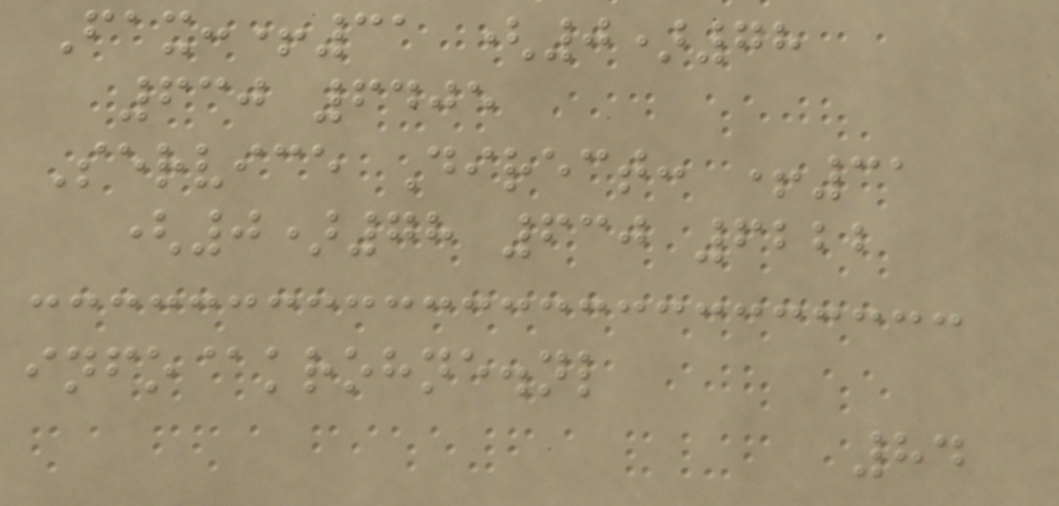Fax:+31 (0)78
630 6405
Service Direct: +31
(0)78 630 6222
info@krohne.nl
84
